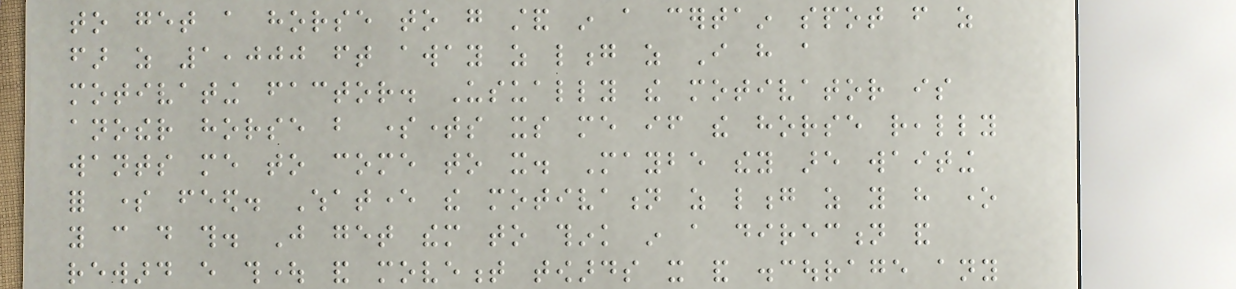to get a horse to go stand in a certain spot from as
far as 1,000 ft away as long as I have a
motivating factor. Usually the motivator is
another horse but sometimes its me if the horse really
wants me to come to it. Maybe they are waiting
for some feed. Whatever the motivation as long as you have one
you can do this. Just get them to think in a direction and
reward every thought and movement towards it and discourage any
